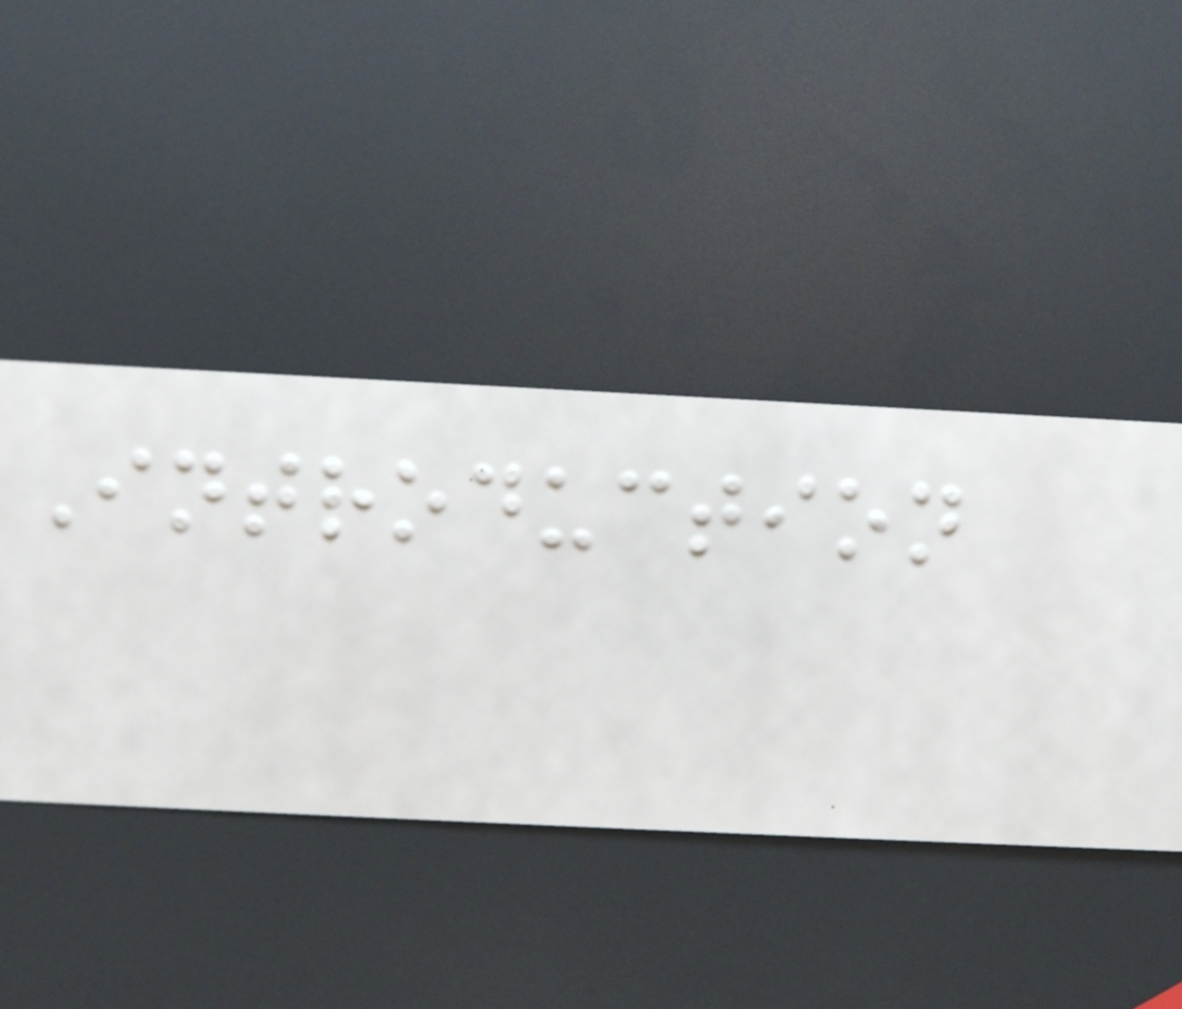Introduction
